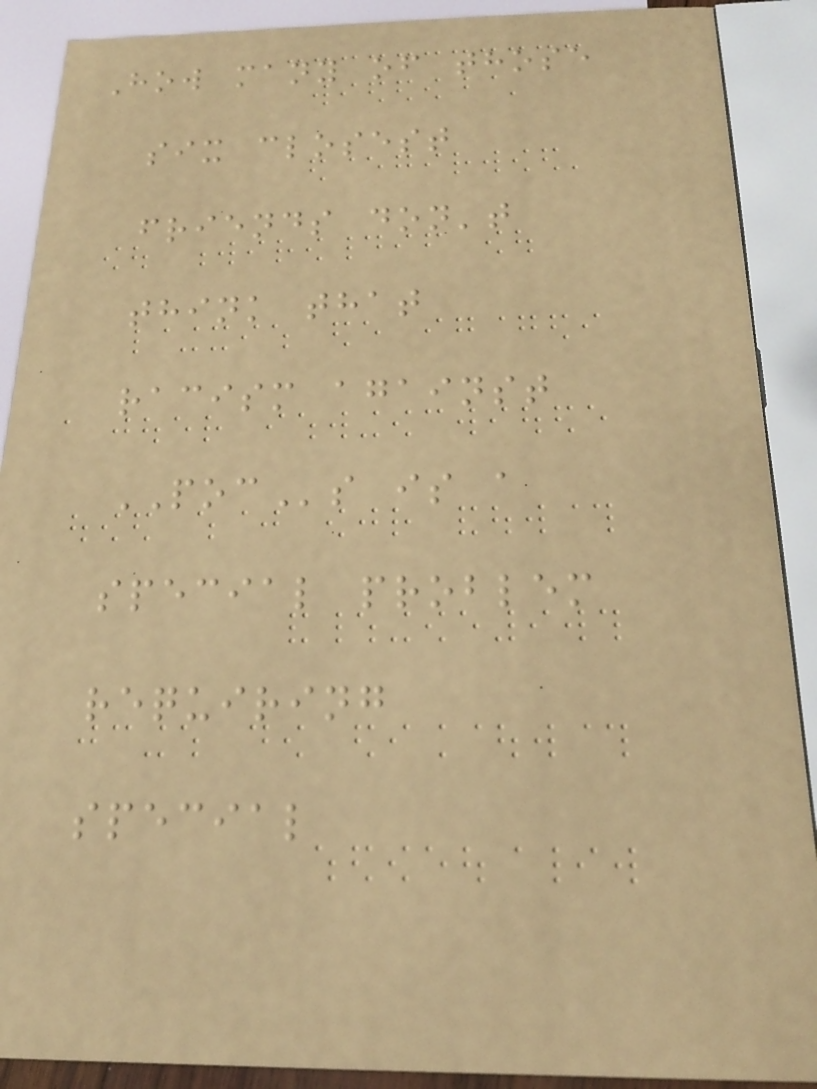How many of those
six closest
friends don't
think that
racism against
POCs is a
special problem
requiring
special
